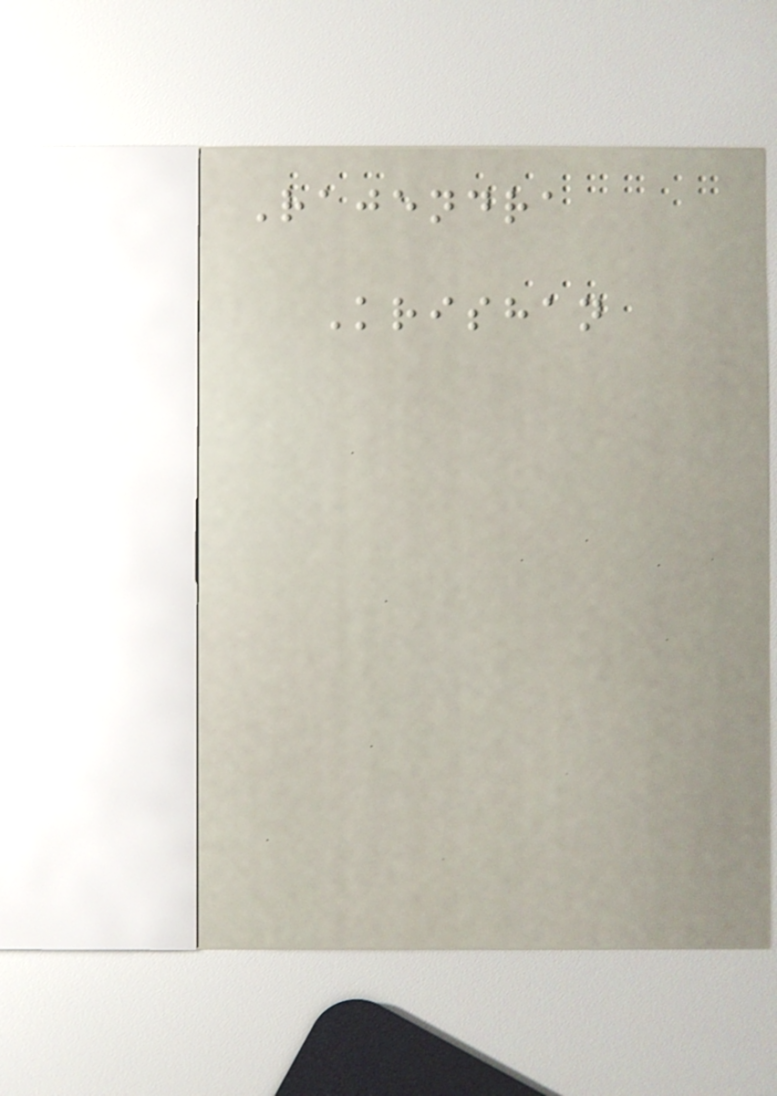Rajendra
Krishan
